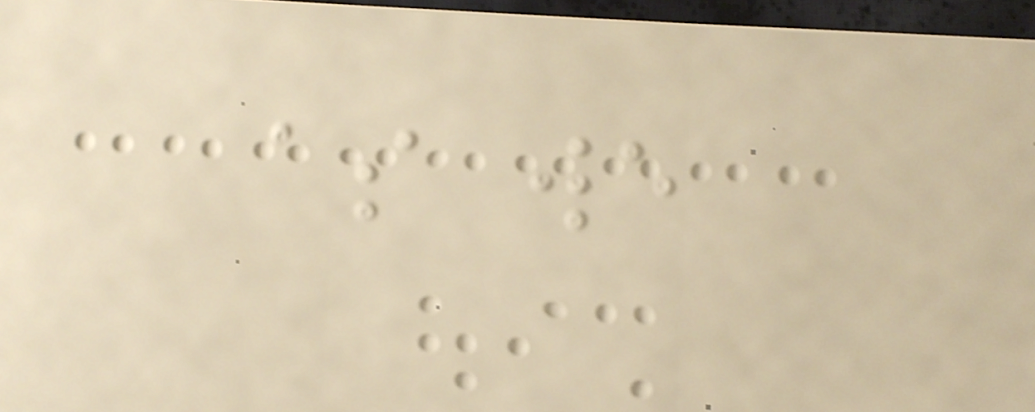as we
